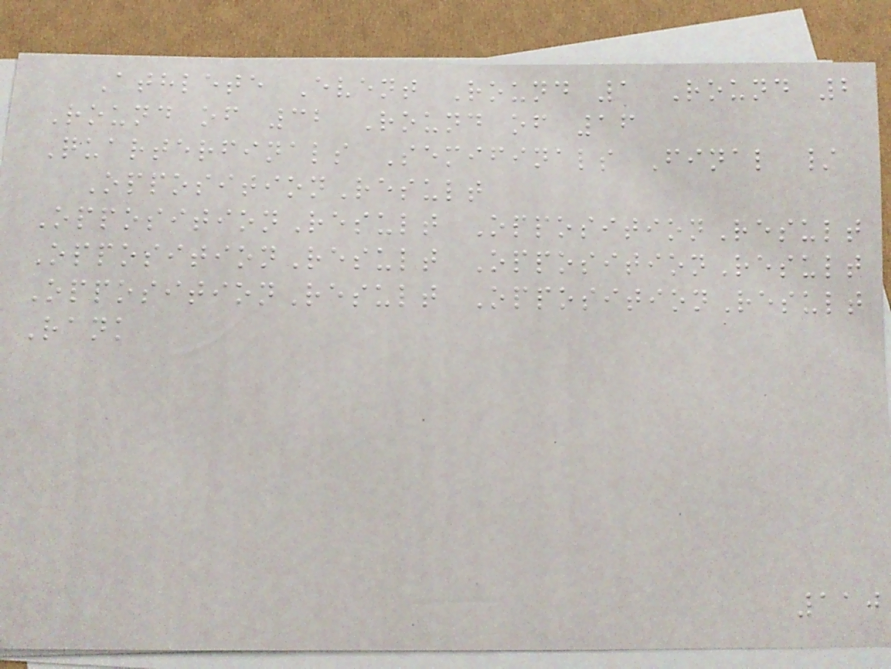Athlete Event Round 1 Round 2
Round of 32 Round of 16
Quarterfinals Semifinals Final /
OppositionResult
OppositionResult OppositionResult
OppositionResult OppositionResult
OppositionResult OppositionResult
Rank
110
